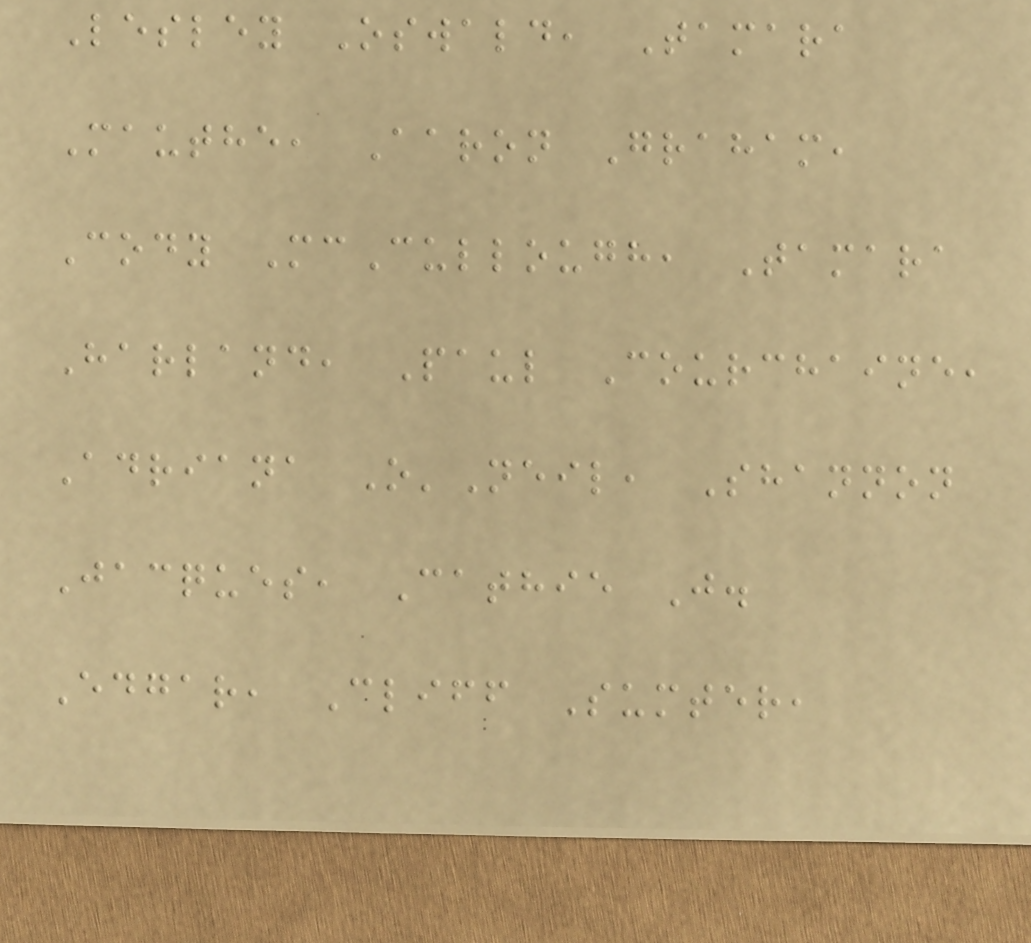Lesley Oswald, Tamara
Mauthe, Aaron Graham,
Cody McCullough, Tamara
Harland, Paul Courchaine,
Adriana O'Neil, Shannon
Jacques, Cathie J.
Edgar, Cliff Sumter,
